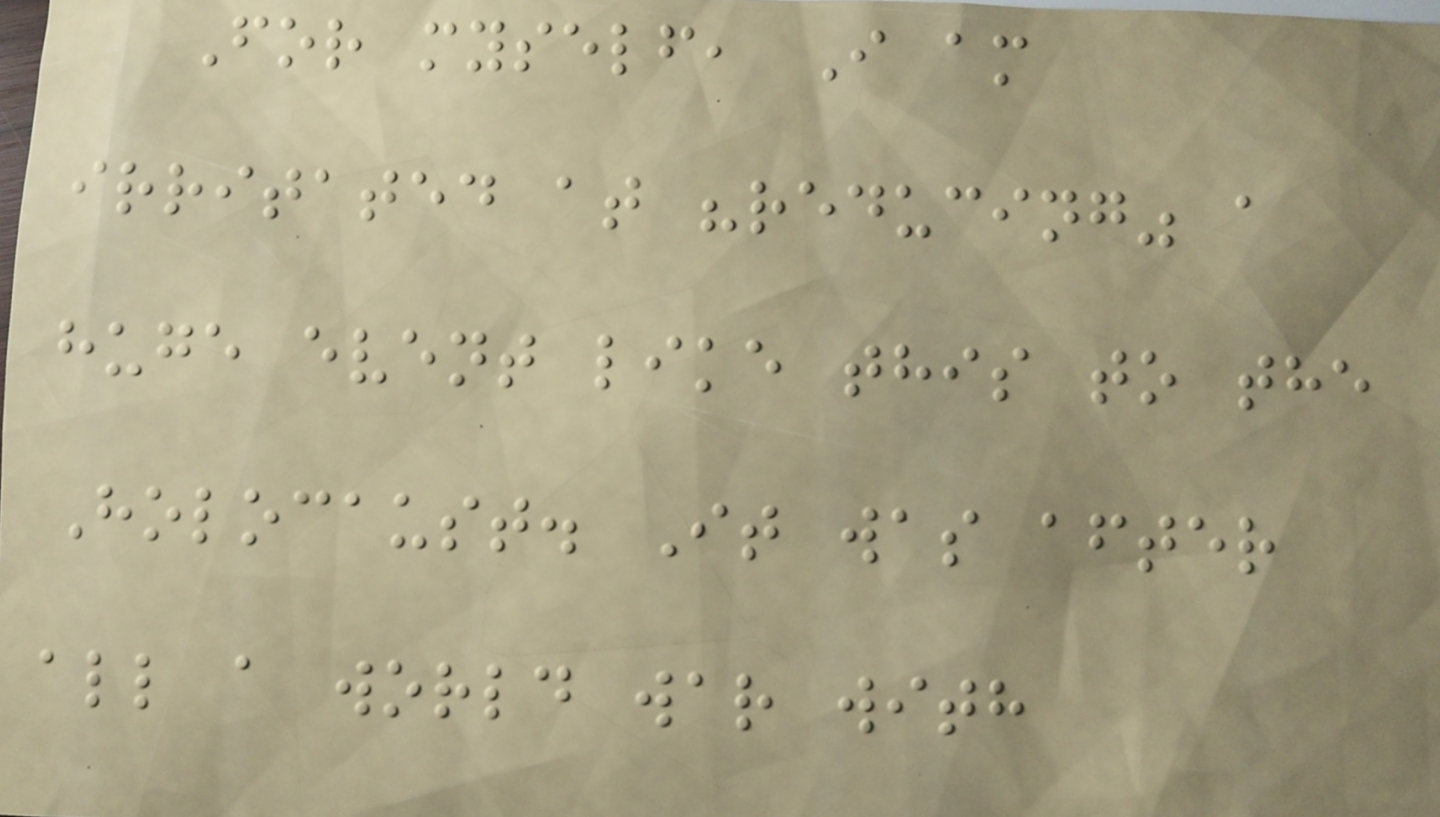For myself, I am
irritated at "reducing" a
huge event like this to the
Holocaust. It was after
all a world war with
